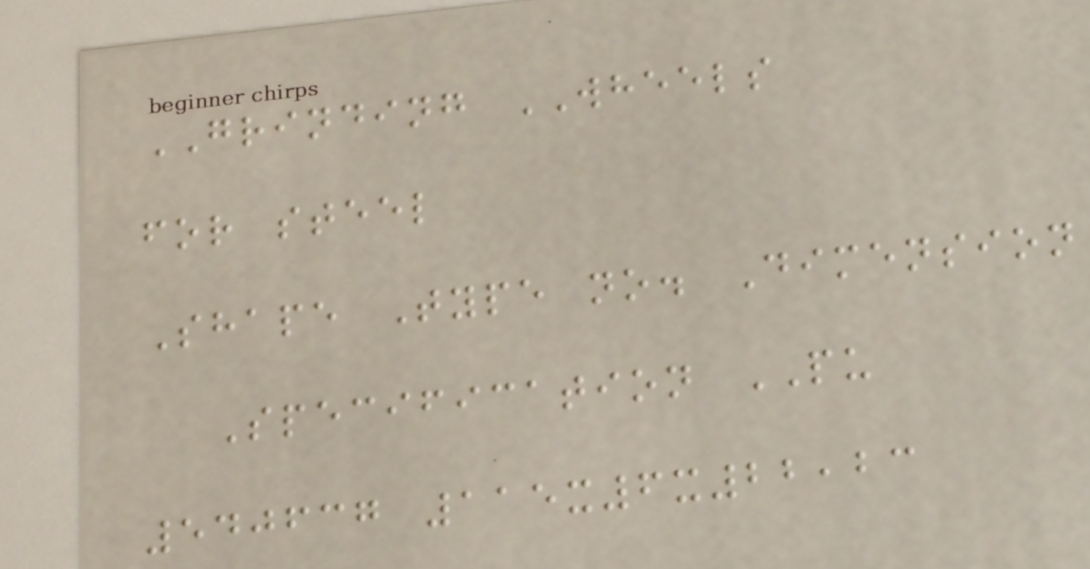GRINDING WHEELS
for steel
Shape Type no. Dimension
Specification PU
540637 115x6x22,23
